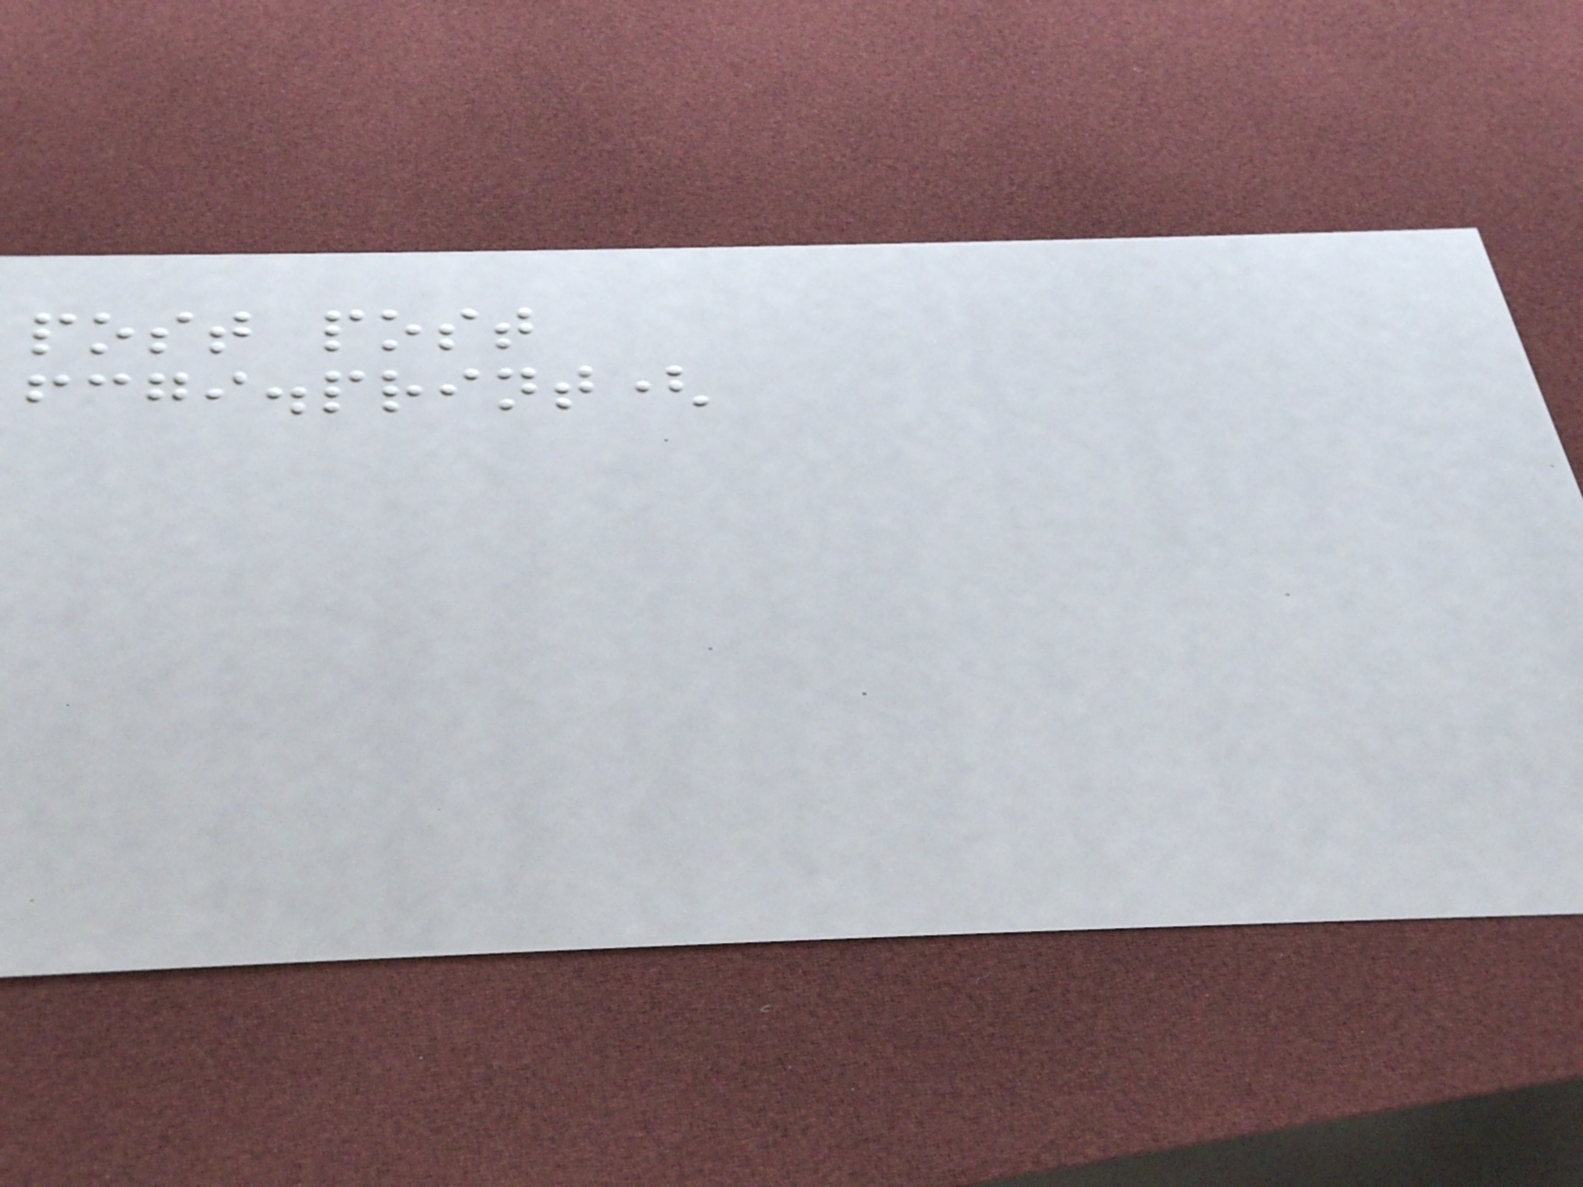post post
fcgi.print(
